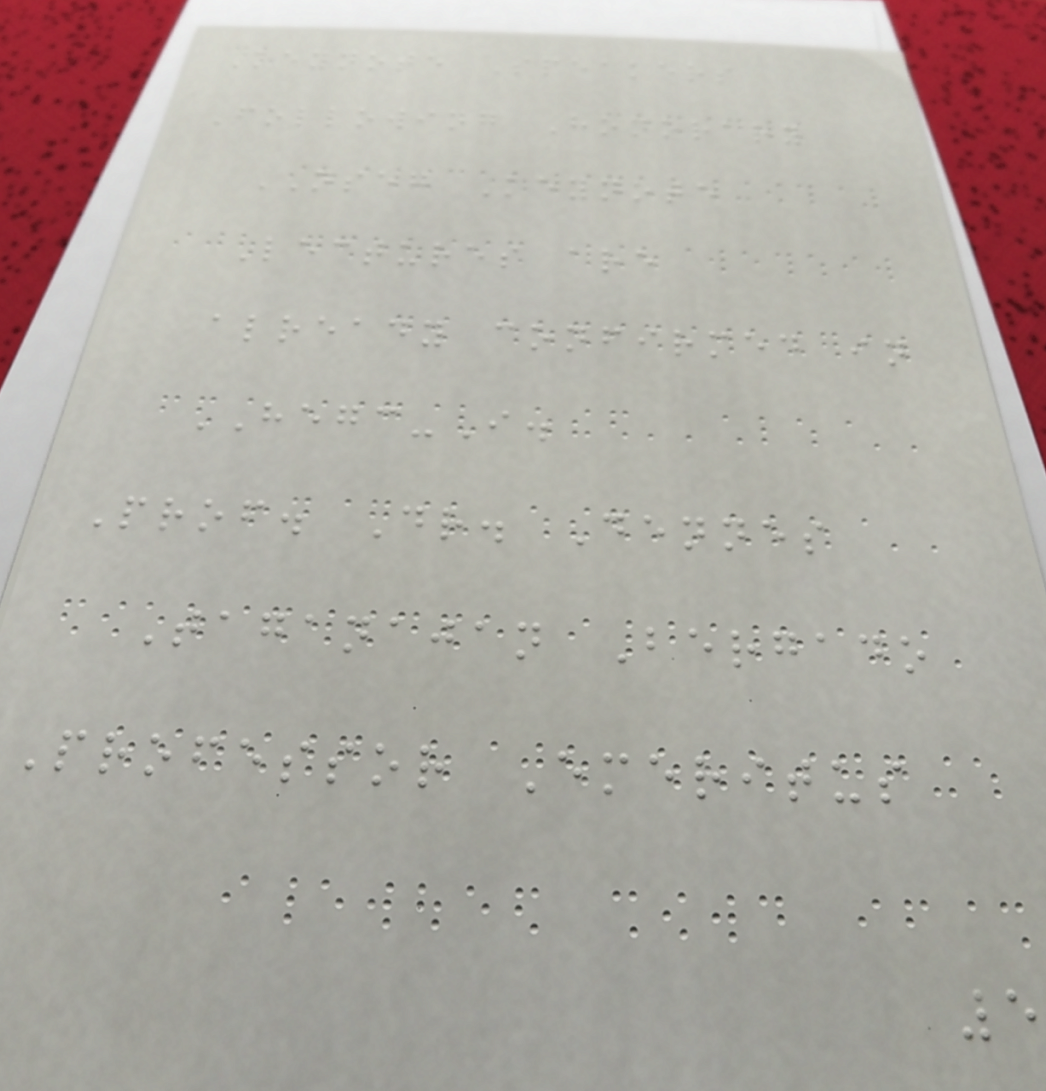Keynote Speakers
Following Honorary
NSEG Keynote
Lectures are
already confirmed in
HEGC-I.
Prof. Dr. Dennes
Taganajan Bergado
Professor Emeritus
5
